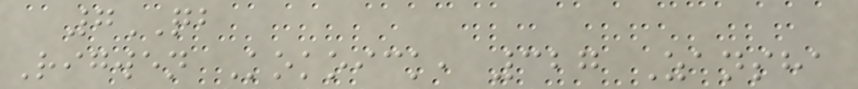7QB
Rigwen Kokoick, 327 Zansha
